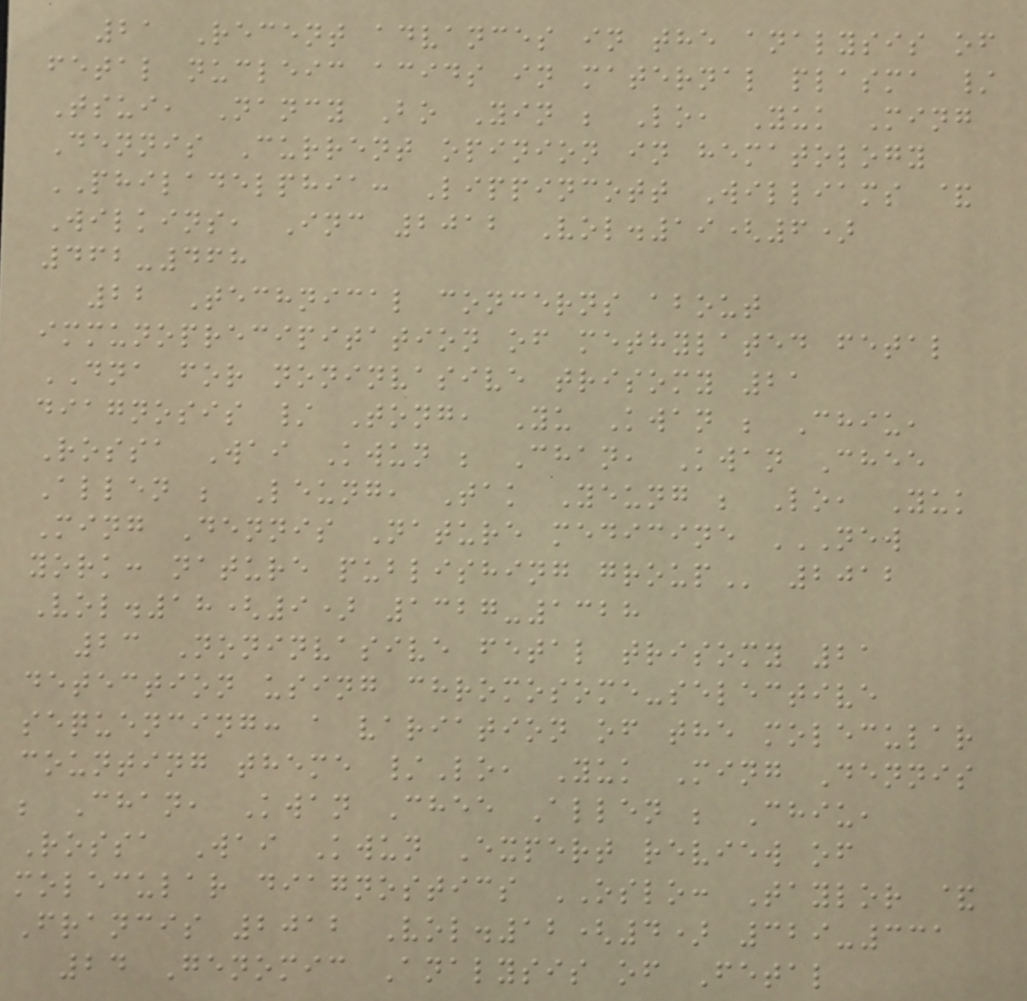21 Recent advances in the analysis of
fetal nucleic acids in maternal plasma /
Tsui, Nancy Bo Yin ; Lo, Yuk Ming
Dennis Current opinion in hematology
PHILADELPHIA: Lippincott Williams &
Wilkins, Inc 2012 Vol.19(6)
462-468
22 Technical concerns about
immunoprecipitation of methylated fetal
DNA for noninvasive trisomy 21
diagnosis / Tong, Yu Kwan ; Chiu,
Rossa Wai Kwun ; Chan, Kwan Chee
Allen ; Leung, Tak Yeung ; Lo, Yuk
Ming Dennis Nature medicine NEW
YORK: NATURE PUBLISHING GROUP 2012
Vol.18(9) 1327-1328
23 Noninvasive fetal trisomy 21
detection using chromosome-selective
sequencing: a variation of the molecular
counting theme /Lo, Yuk Ming Dennis
; Chan, Kwan Chee Allen ; Chiu,
Rossa Wai Kwun Expert review of
molecular diagnostics OSLO: Taylor &
Francis 2012 Vol.12(4) 329-331
24 Genomic Analysis of Fetal
